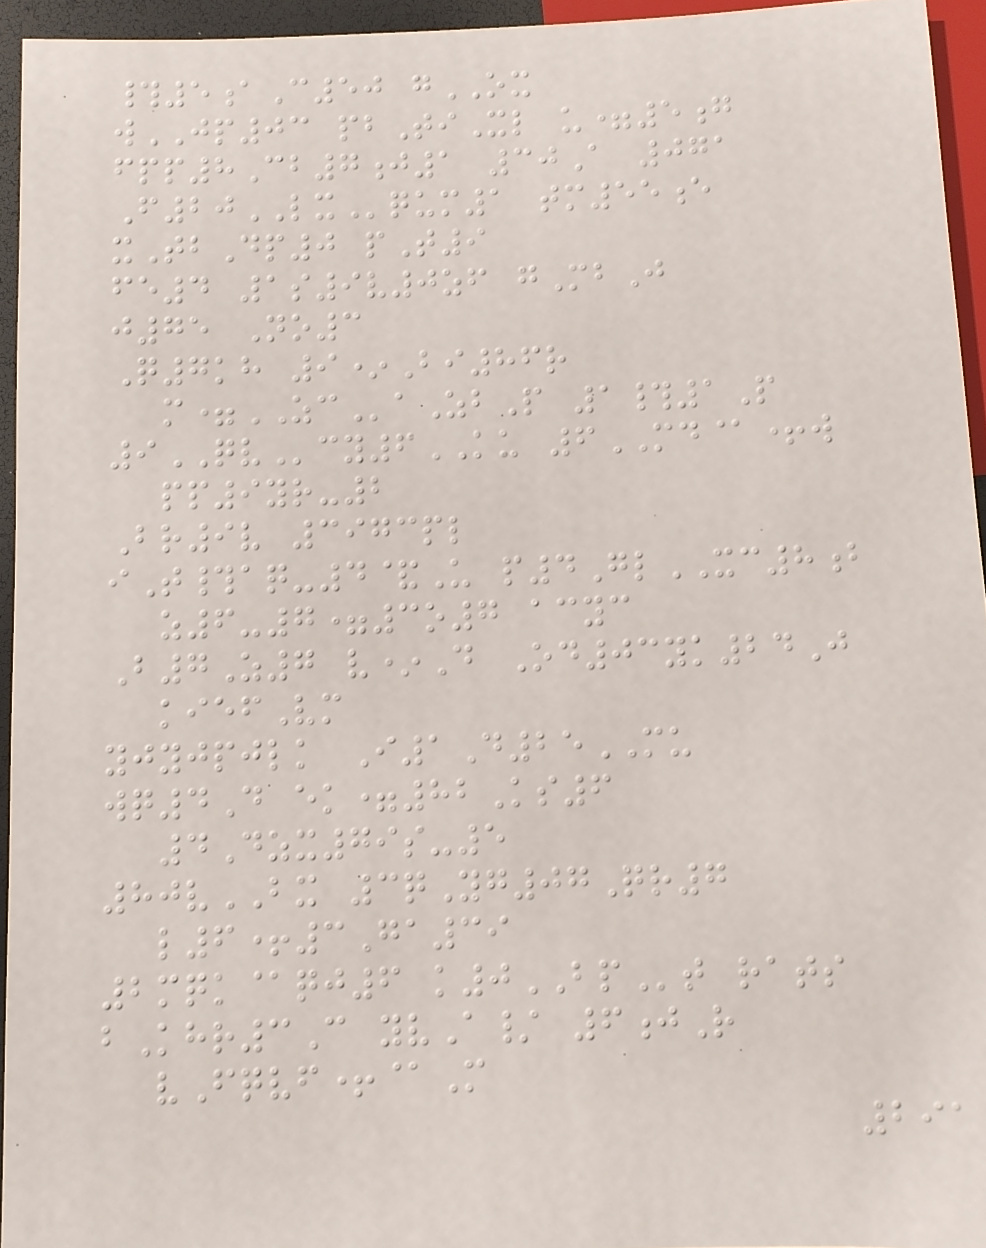#5aC50 gOX
wJP03 pbTiXl u=5g
fpp8Cb7j1 30A 071
F20LXqum1 tm55e
xTbDp0 pT9
fe4 1s9v0zf gMbJ
j75 No3
Q7kh 9*Bi86r
m=ZCaZbP 1#1P
9QVcy6KU 6MD@+w
pp9yr-2
Br9v 3973pl
iT#aq-4&U p4GlXC8b
z6-7=3o7 acyc
B7Z7 v*D Od03yk24J
kiefVm
yjyjpjlk I1D25MU
wq4D ek=82Ks6
4Dzx79s-5
80vBX 3qYg07Qr7
l6+3Ga39
2mqk@qj6 k0BPt rats
bKhr3C yvA/ 6jR
vFqvf+@M
291
